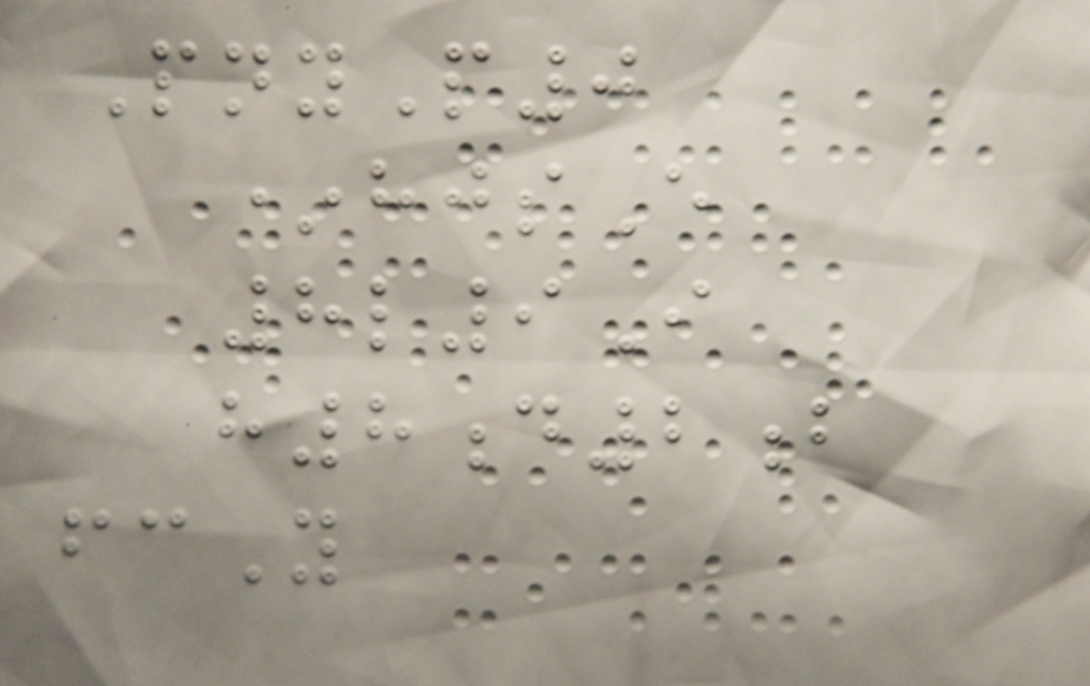PnyP0
*hjsE
8l9I
h8d2b
fcY
